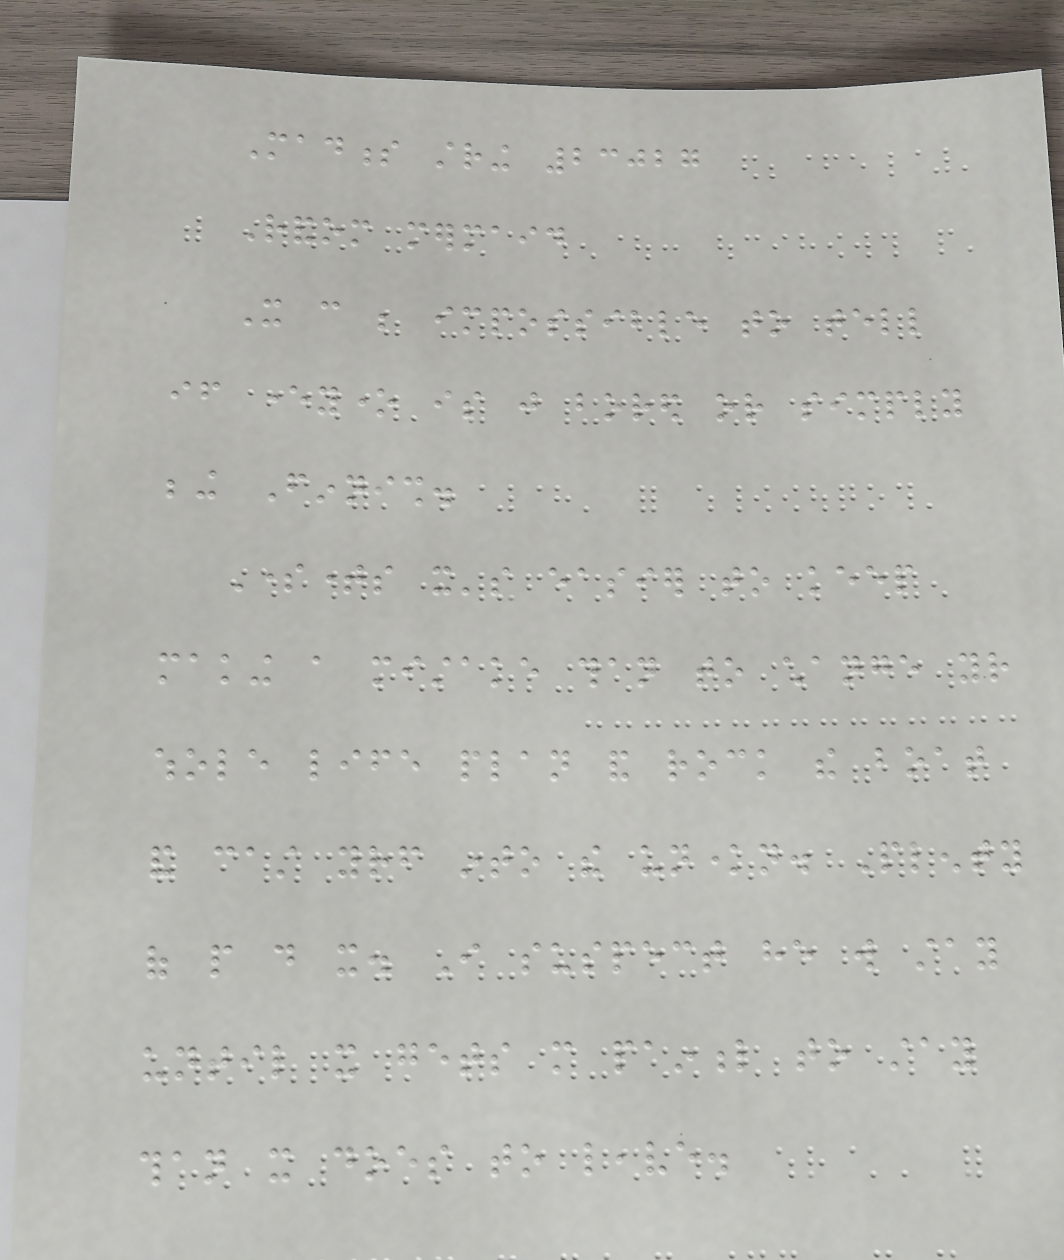Madness string 23027
Random mermaid
It can be impossible to tell
if everyone is just bored or simply
being Finnish.
Sometimes it's easier to keep
making a mistake than to change your
whole life plan and rock the boat
and cast yourself into the unknown. Plenty
of people do it. I suspect he will stay
until it gets more painful to stay
than it does to leave.
